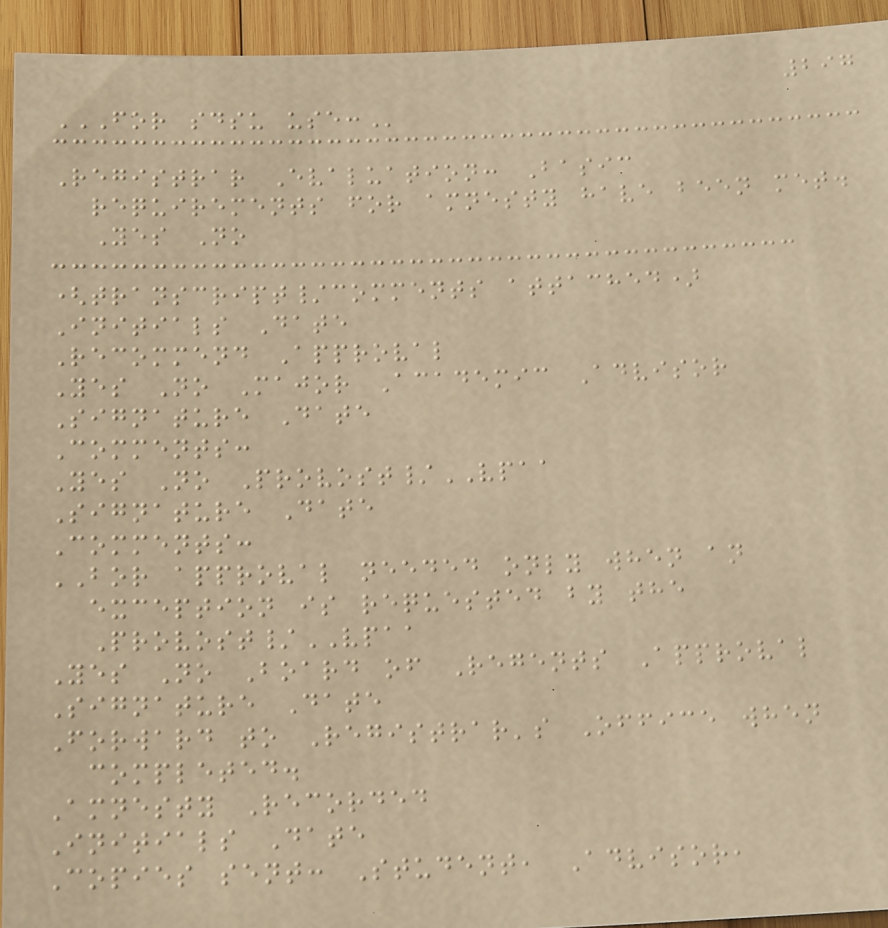297
FOR SDSU USE:
Registrar Evaluation: Basic
requirements for amnesty have been met.
Yes No
(transcript/comments attached)
Initials Date
Recommend Approval
Yes No Major Academic Advisor
Signature Date
Comments:
Yes No Provost/VPAA
Signature Date
Comments:
BOR approval needed only when an
exception is requested by the
Provost/VPAA
Yes No Board of Regents Approval
Signature Date
Forward to Registrar's Office when
completed.
Amnesty Recorded
Initials Date
Copies sent: Student, Advisor,
